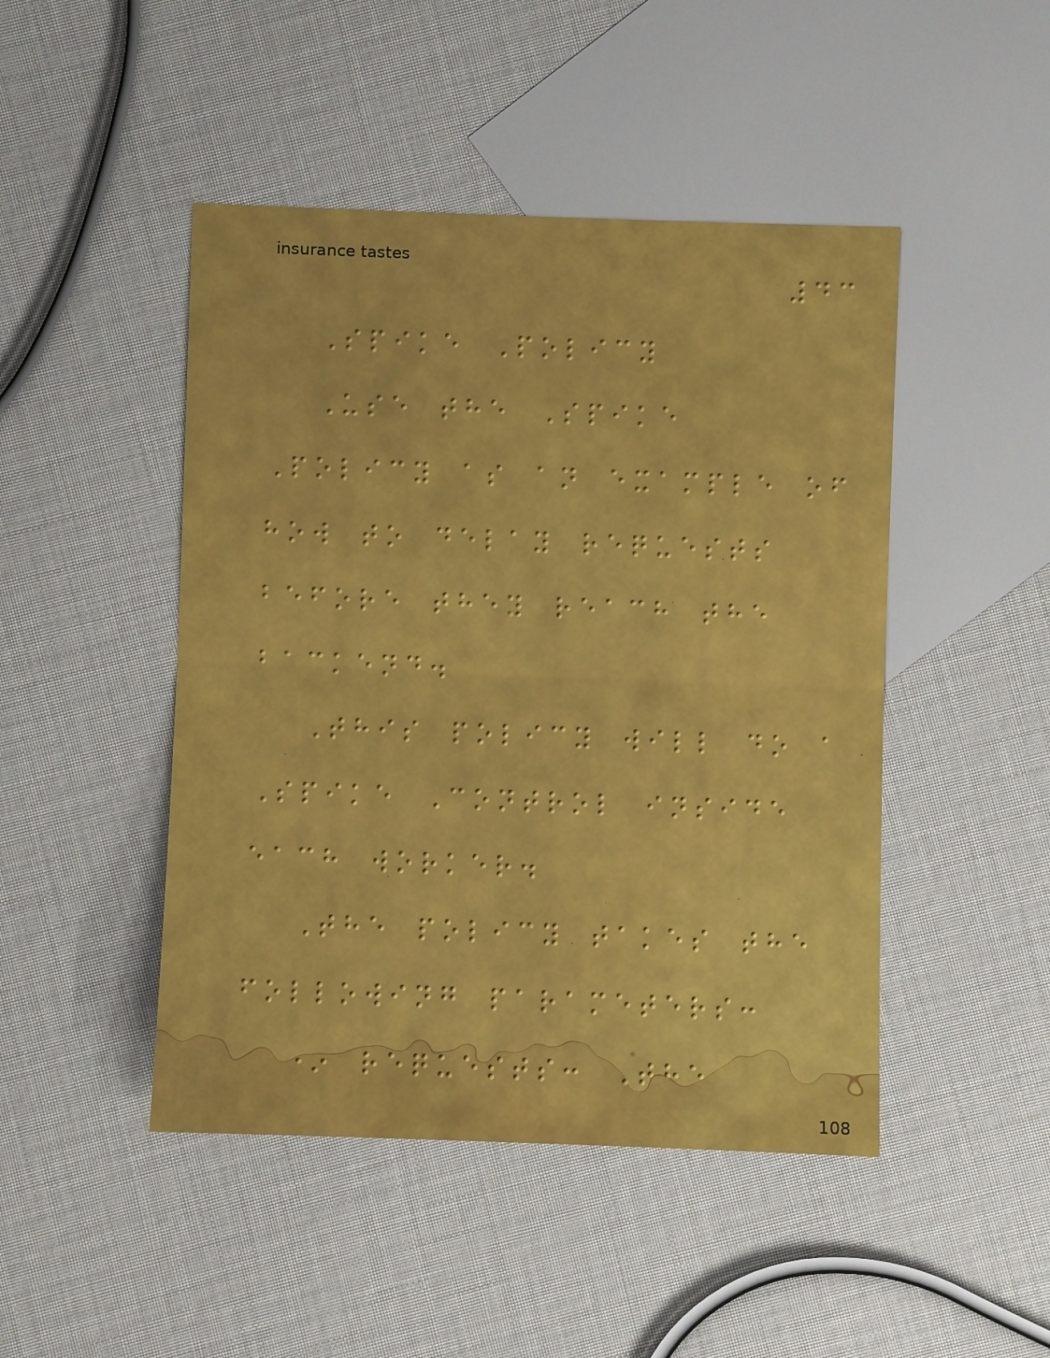43
Spike Policy
Use the Spike
Policy as an example of
how to delay requests
before they reach the
backend.
This policy will do a
Spike Control inside
each worker.
The policy takes the
following parameters:
* requests: The
